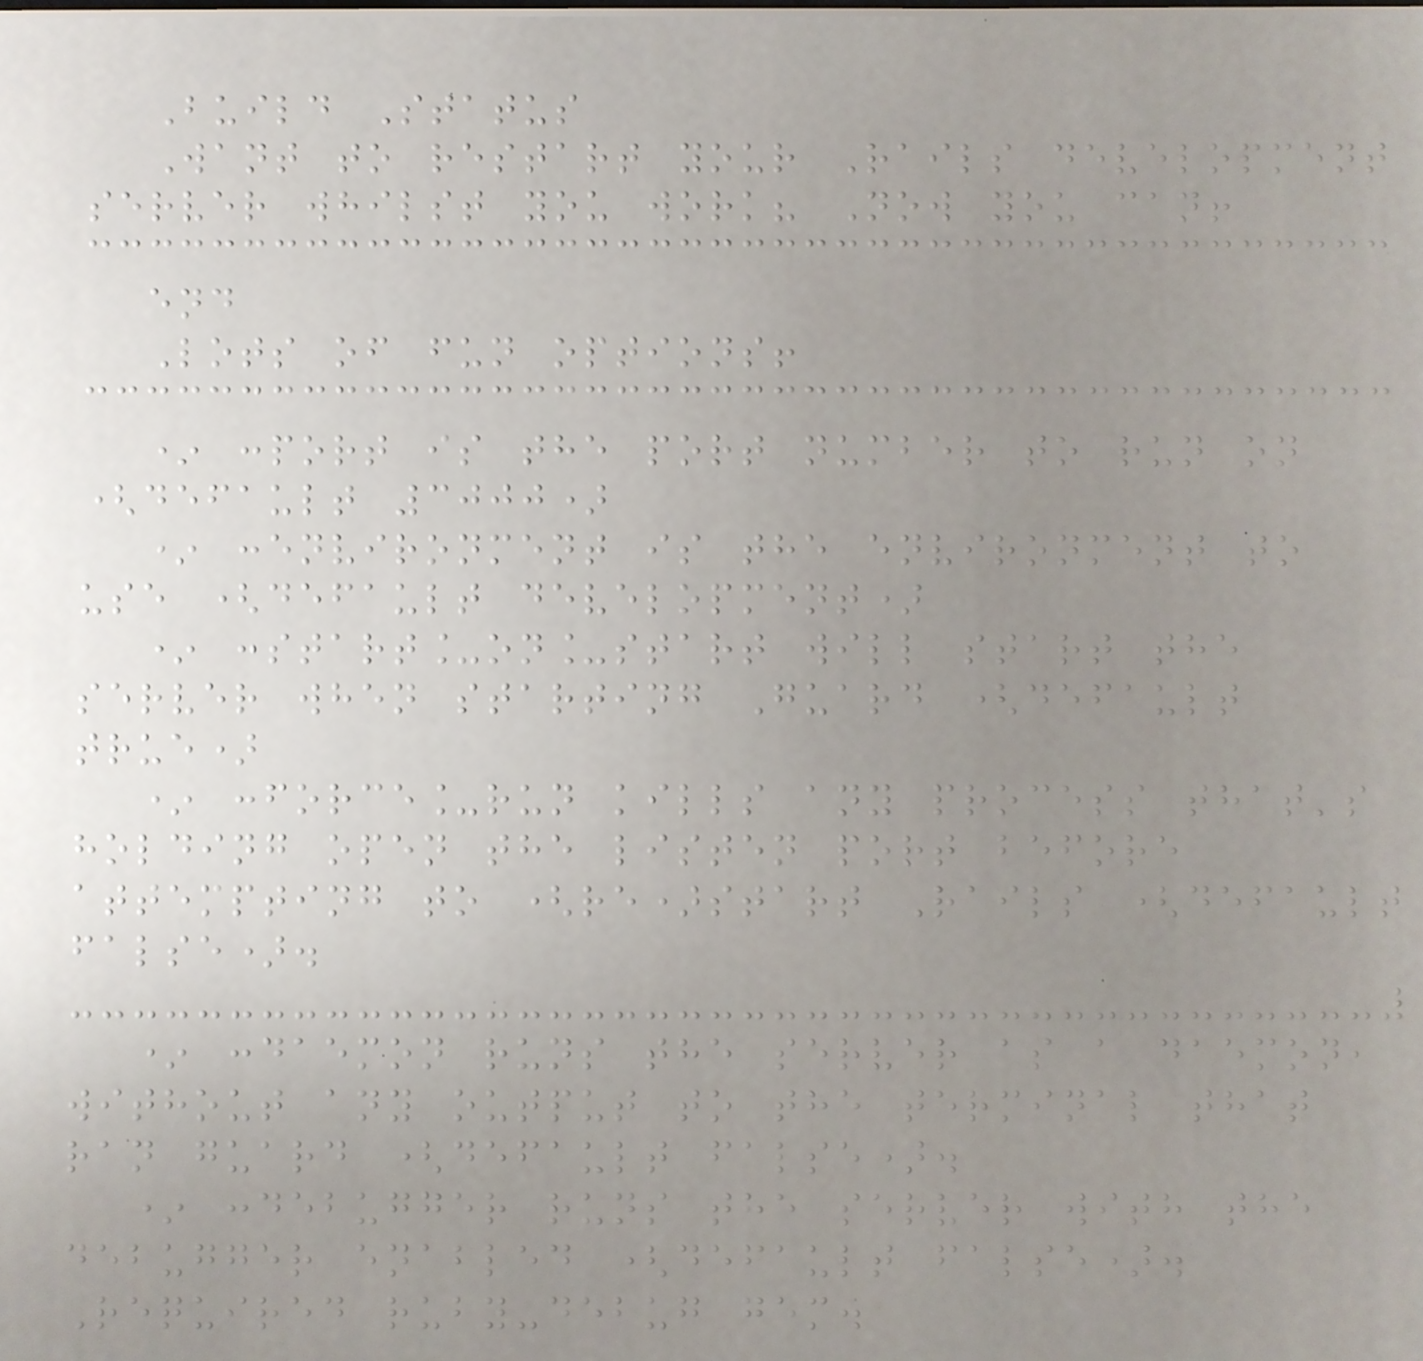Build Status
Want to restart your Rails development
server whilst you work? Now you can!
end
Lots of fun options!
* :port is the port number to run on
(default 3000)
* :environment is the environment to
use (default development)
* :start_on_start will start the
server when starting Guard (default
true)
* :force_run kills any process that's
holding open the listen port before
attempting to (re)start Rails (default
false).
* :daemon runs the server as a daemon,
without any output to the terminal that
ran guard (default false).
* :debugger runs the server with the
debugger enabled (default false).
Required ruby-debug gem.
